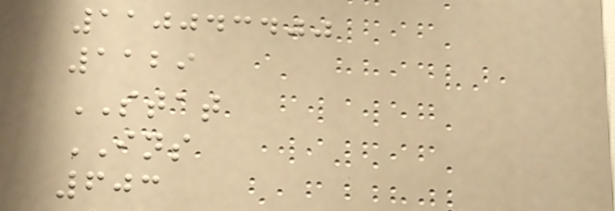110043400
1129
STAT
INS
603
